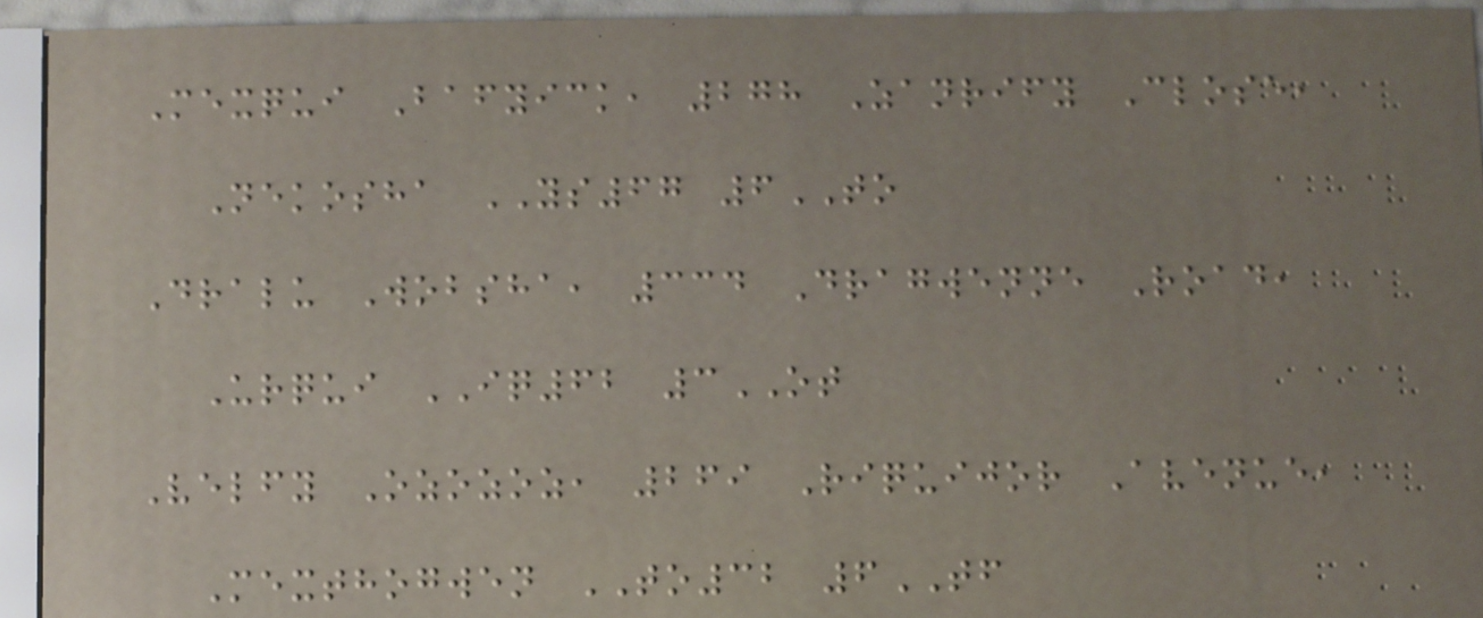Mexqui Bafyick, 278 Zanrify Close,
Nekosha YS67 6TO
Dralu Wobsha, 334 Dragwenne Road,
Urqui IQ62 3OT
Velfy Ozozoz, 269 Riquijor Avenue,
Mexthogwen TO32 6TF
